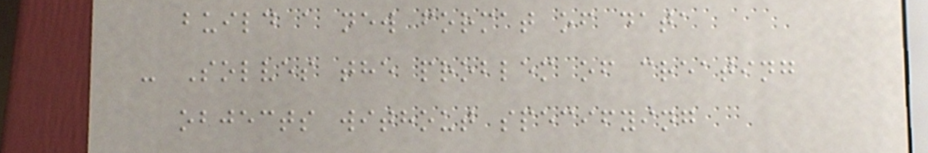build a new format of data
- Solves the problem of creating
objects without specifying
